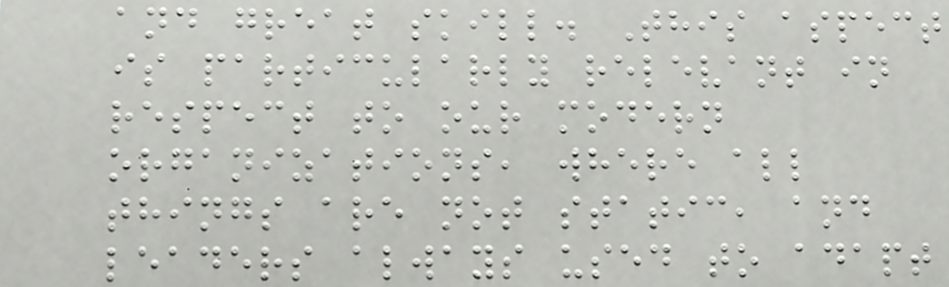and great skill. This aspect
is particularly relevant in
respect to our modern
organizations, where all
things are not static, and
leaders always used to adapt
